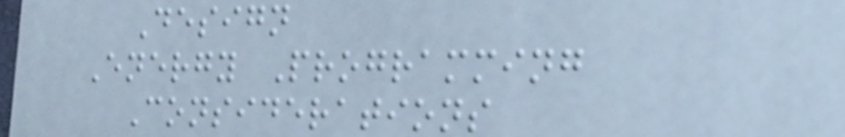Design
Energy Programming
Considerations
